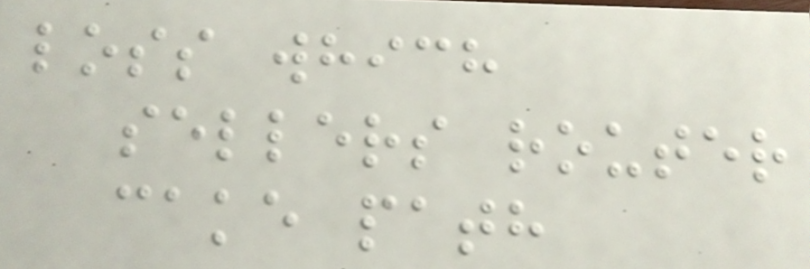loss which
sellers router
cake path
